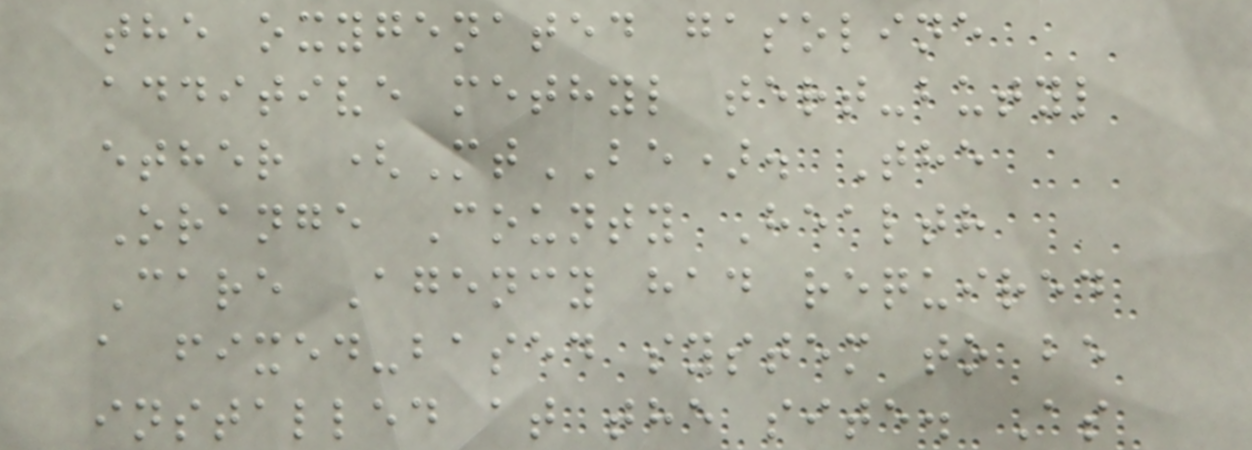the oxygenated gasoline
additive methyl tert-butyl
ether (MtBE). The
Orange County Health
Care Agency had required
a fixed-based system to be
installed at the site. As
